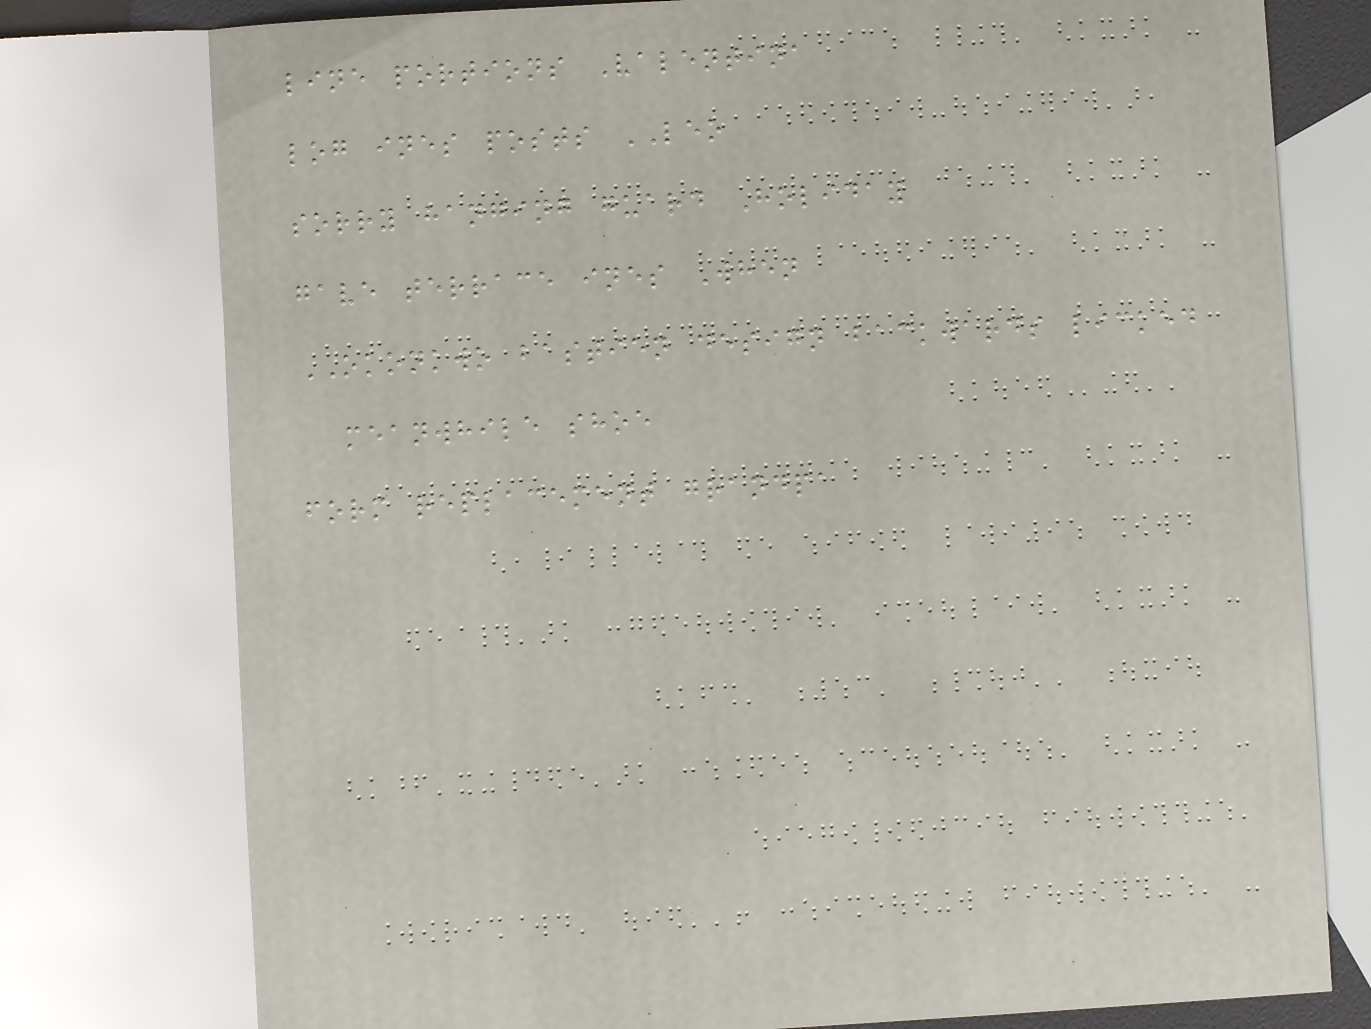line portions Valentina
log ines posts LEO
sorry hanging guard Holiday
gave terrace ines When
OKONKWO bastien design backwards licked
meanwhile shoe
form replacement grandpa
